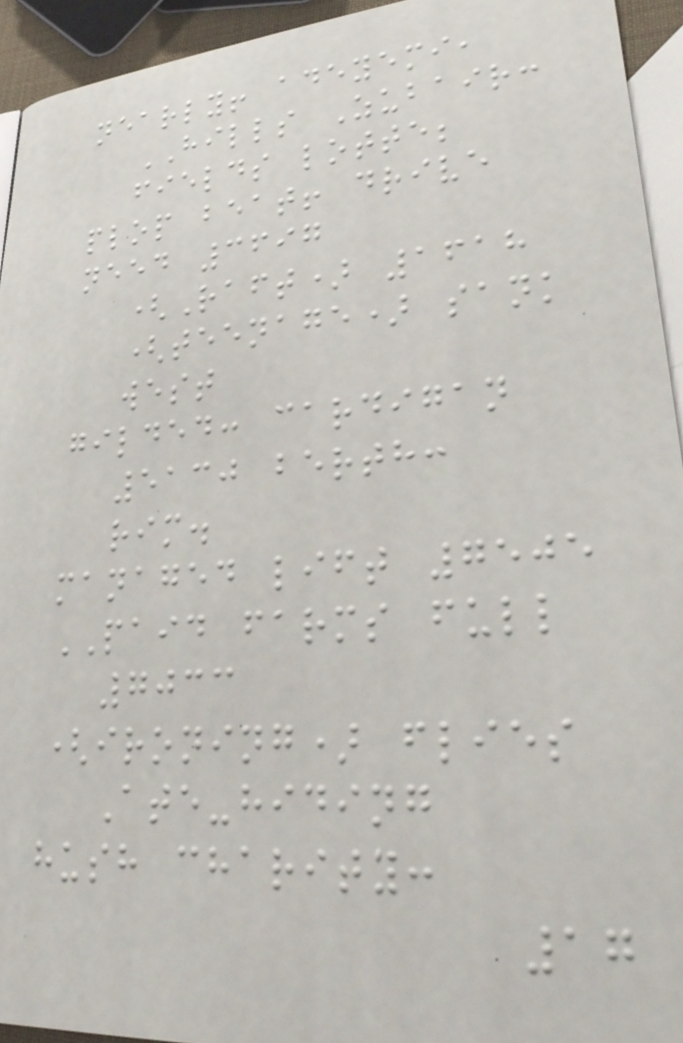nearly! adeyemi,
HILLS Zubair:
fields lotte;
plop beat! drive
need 3697
(Raft) 1618
(teenage) sank
west
gilded: cardigan
5130 berth:
rim.
managed lift 7505
PAID farms full
7033
(ironing) flies
Ate-hiding
hush charity:
17
